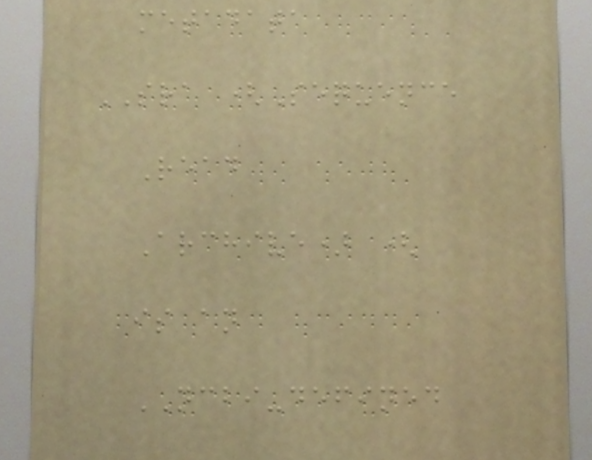metadata
SRA (Sequence
Read
Archive) (
is an
NCBI-defined
